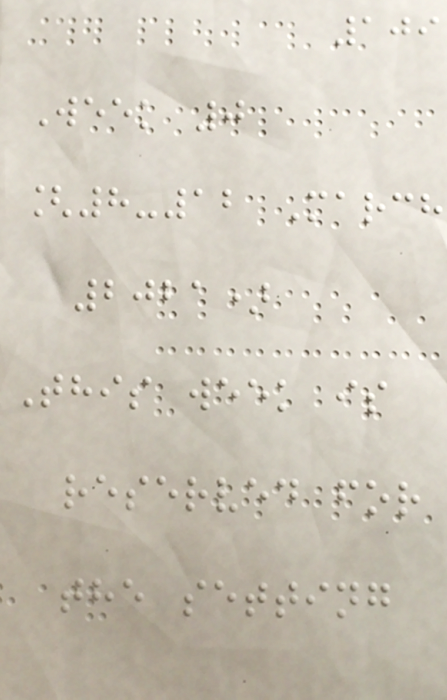109
Week 0
[8-12 March
2021)
This week is
reserved for
the setting
